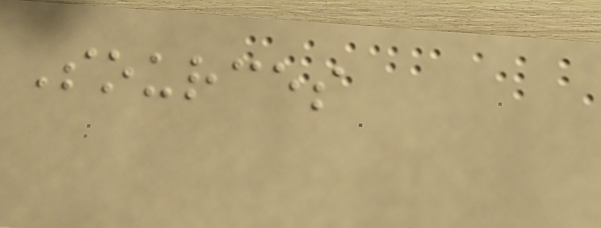Sources
